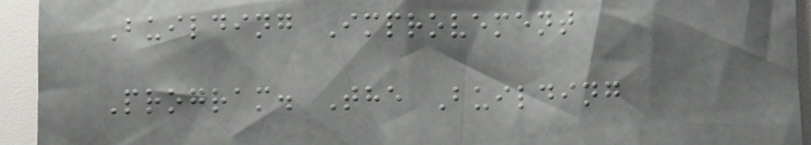Building Improvement
Program. The Building
